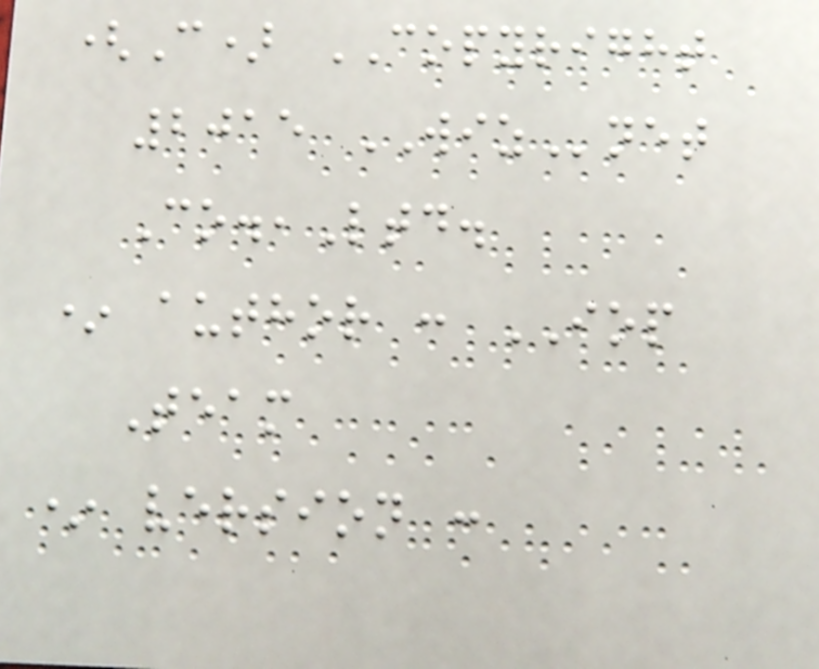(C) COPYRIGHT
2015 WIZnet
Co.,Ltd.
* author : IOP
Team
* version :
